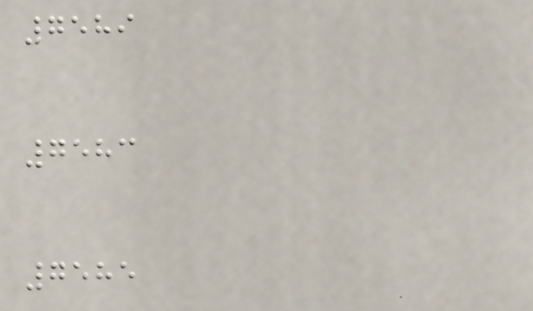7589
7583
7585
